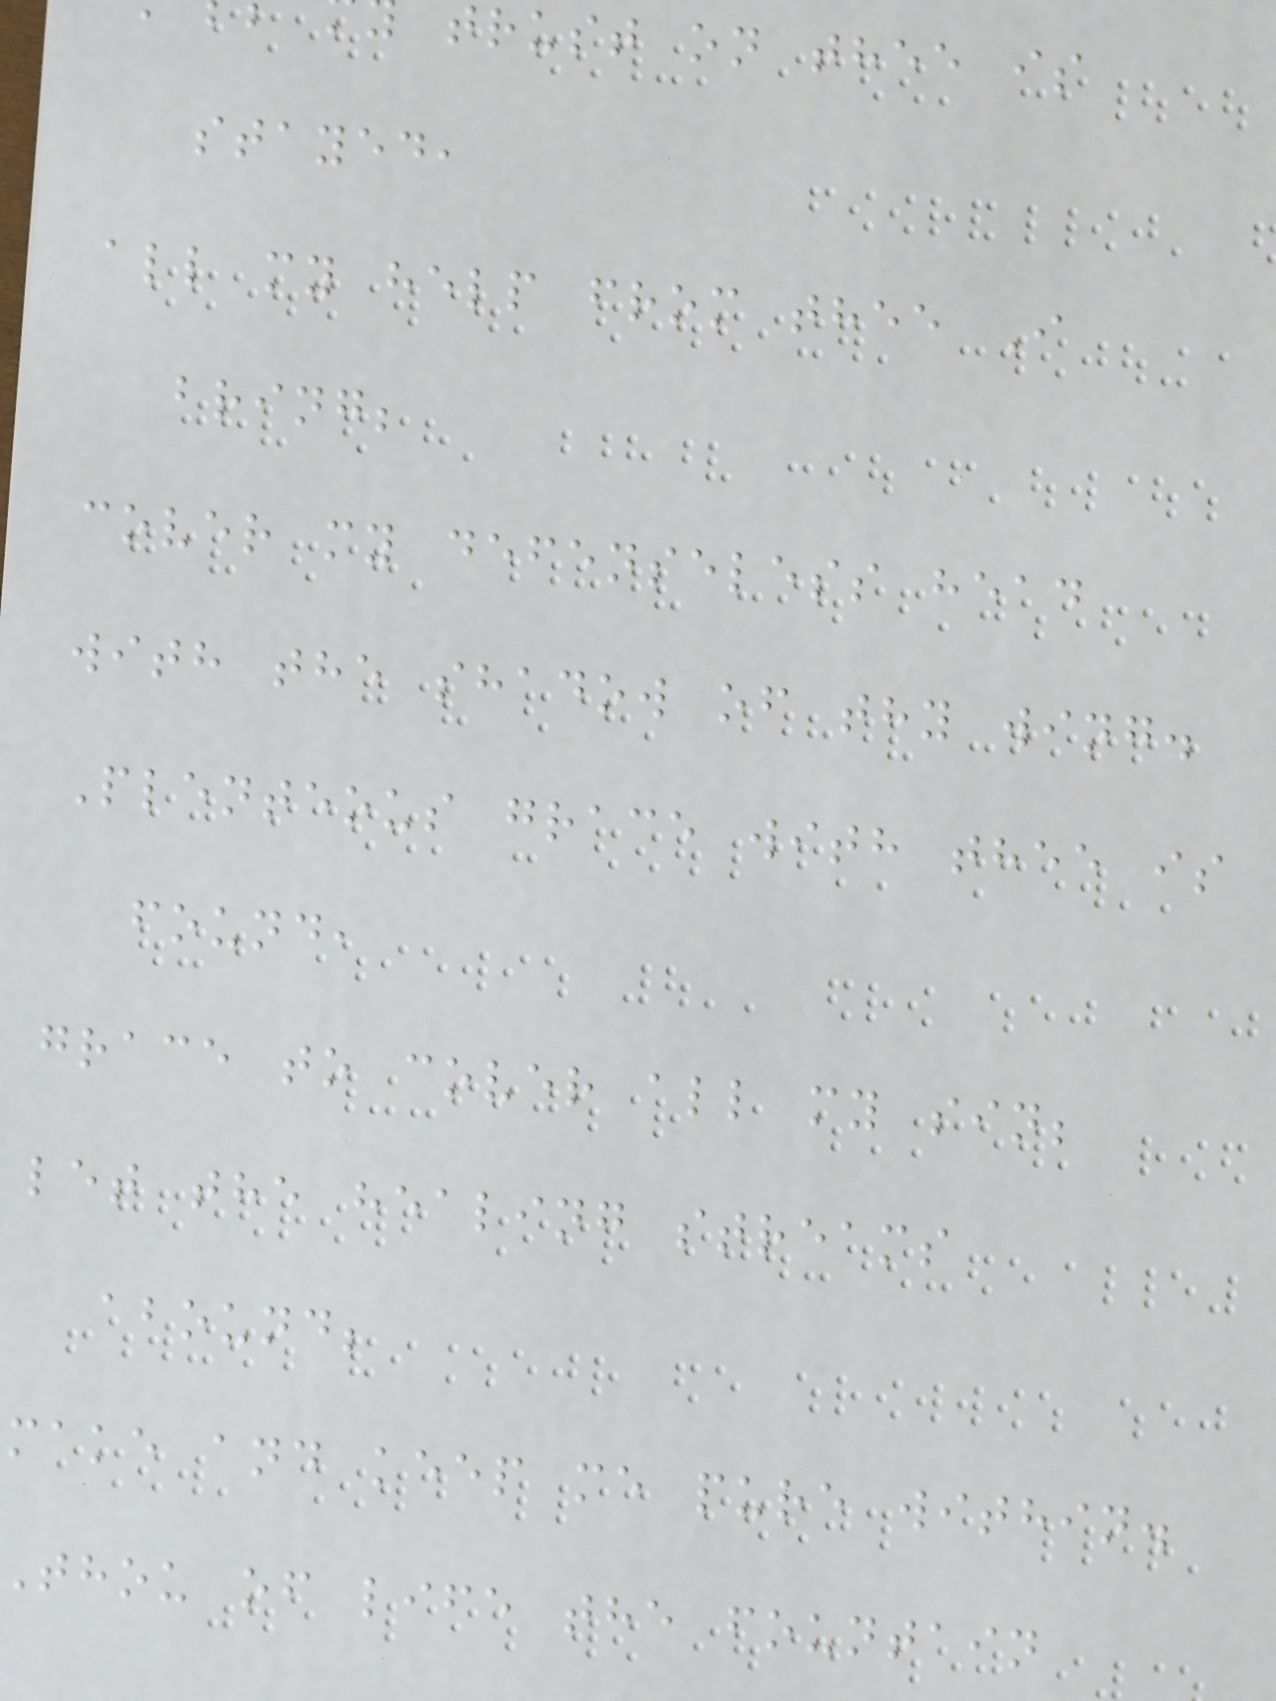trust on thee is
stayed,
all my help from thee I
bring;
cover my defenseless head
with the shadow of thy wing.
Plenteous grace with thee is
found,
grace to cover all my sin;
let the healing streams
abound;
make and keep me pure within.
thou of life the fountain
